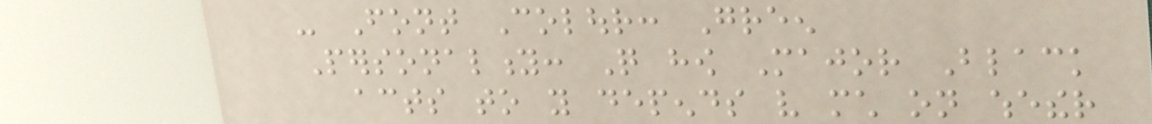- Font Colour: Green
Personality: Quite how Major Black
acts to you depends very much on whether
